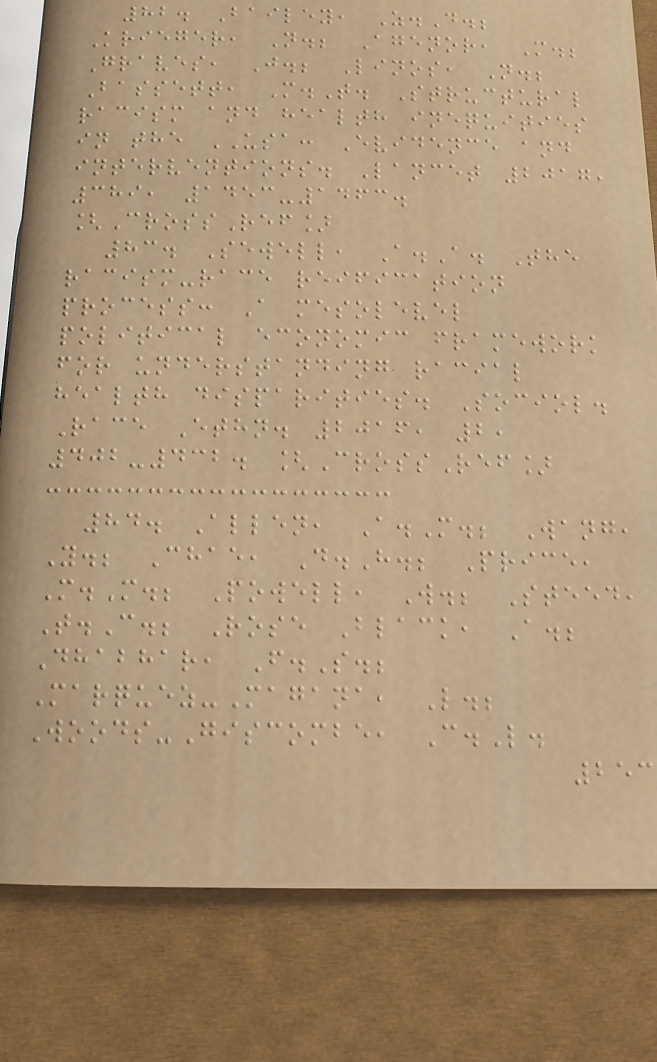82. Bailey, Z.D.;
Krieger, N.; Agenor, M.;
Graves, J.; Linos, N.;
Bassett, M.T. Structural
racism and health inequities
in the USA: Evidence and
interventions. Lancet 2017,
389, 1453-1463.
[CrossRef]
83. Sewell, A.A. The
racism-race reification
process: A mesolevel
political economic framework
for understanding racial
health disparities. Sociol.
Race Ethn. 2016, 2,
402-432. [CrossRef]
84. Allen, A.M.; Wang,
Y.; Chae, D.H.; Price,
M.M.; Powell, W.; Steed,
T.C.; Rose Black, A.;
Dhabhar, F.S.;
Marquez-Magana, L.;
Woods-Giscombe, C.L.
253
